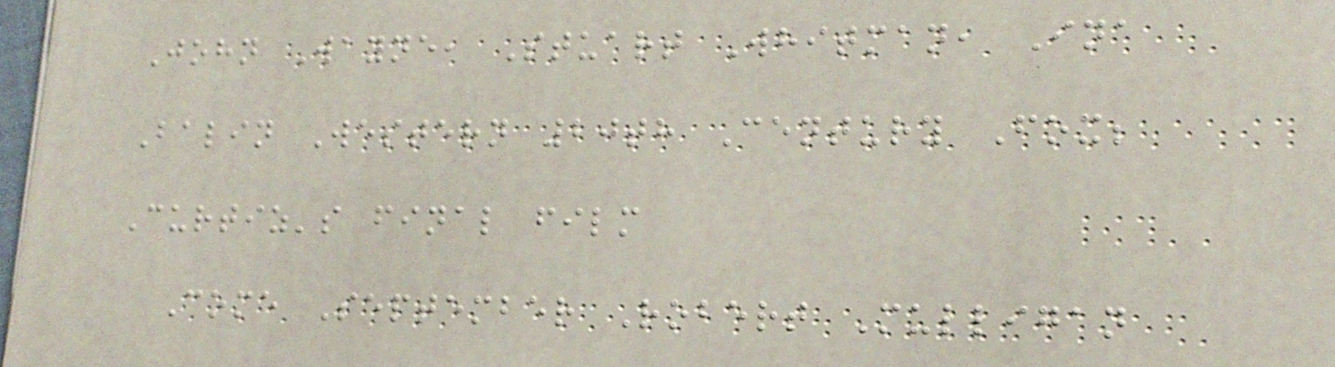John Wayne, Stuart Whitman, Ina
Balin Western 20th Century Fox;
Curtiz's final film
Come September Robert Mulligan
